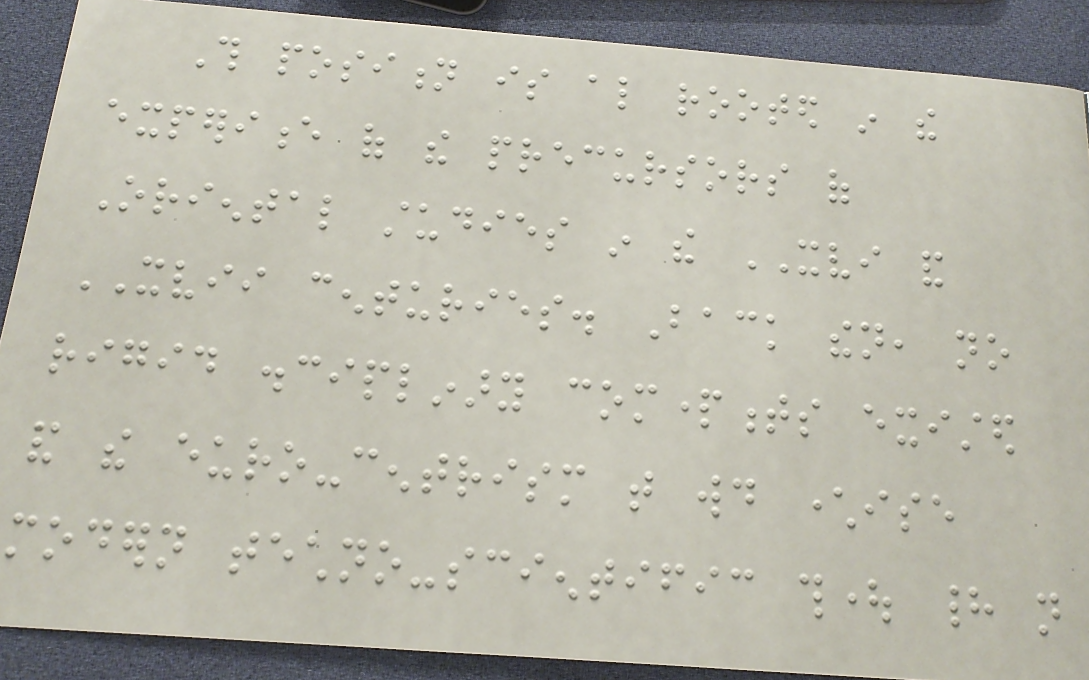This position is also rooted in the
experience of the precursors of
Oriental studies in the XVI and
XVII centuries. Back then, no
rigid disciplinary compartments existed
and the euro-centrism that would characterise
modern techno-scientific thought had not
